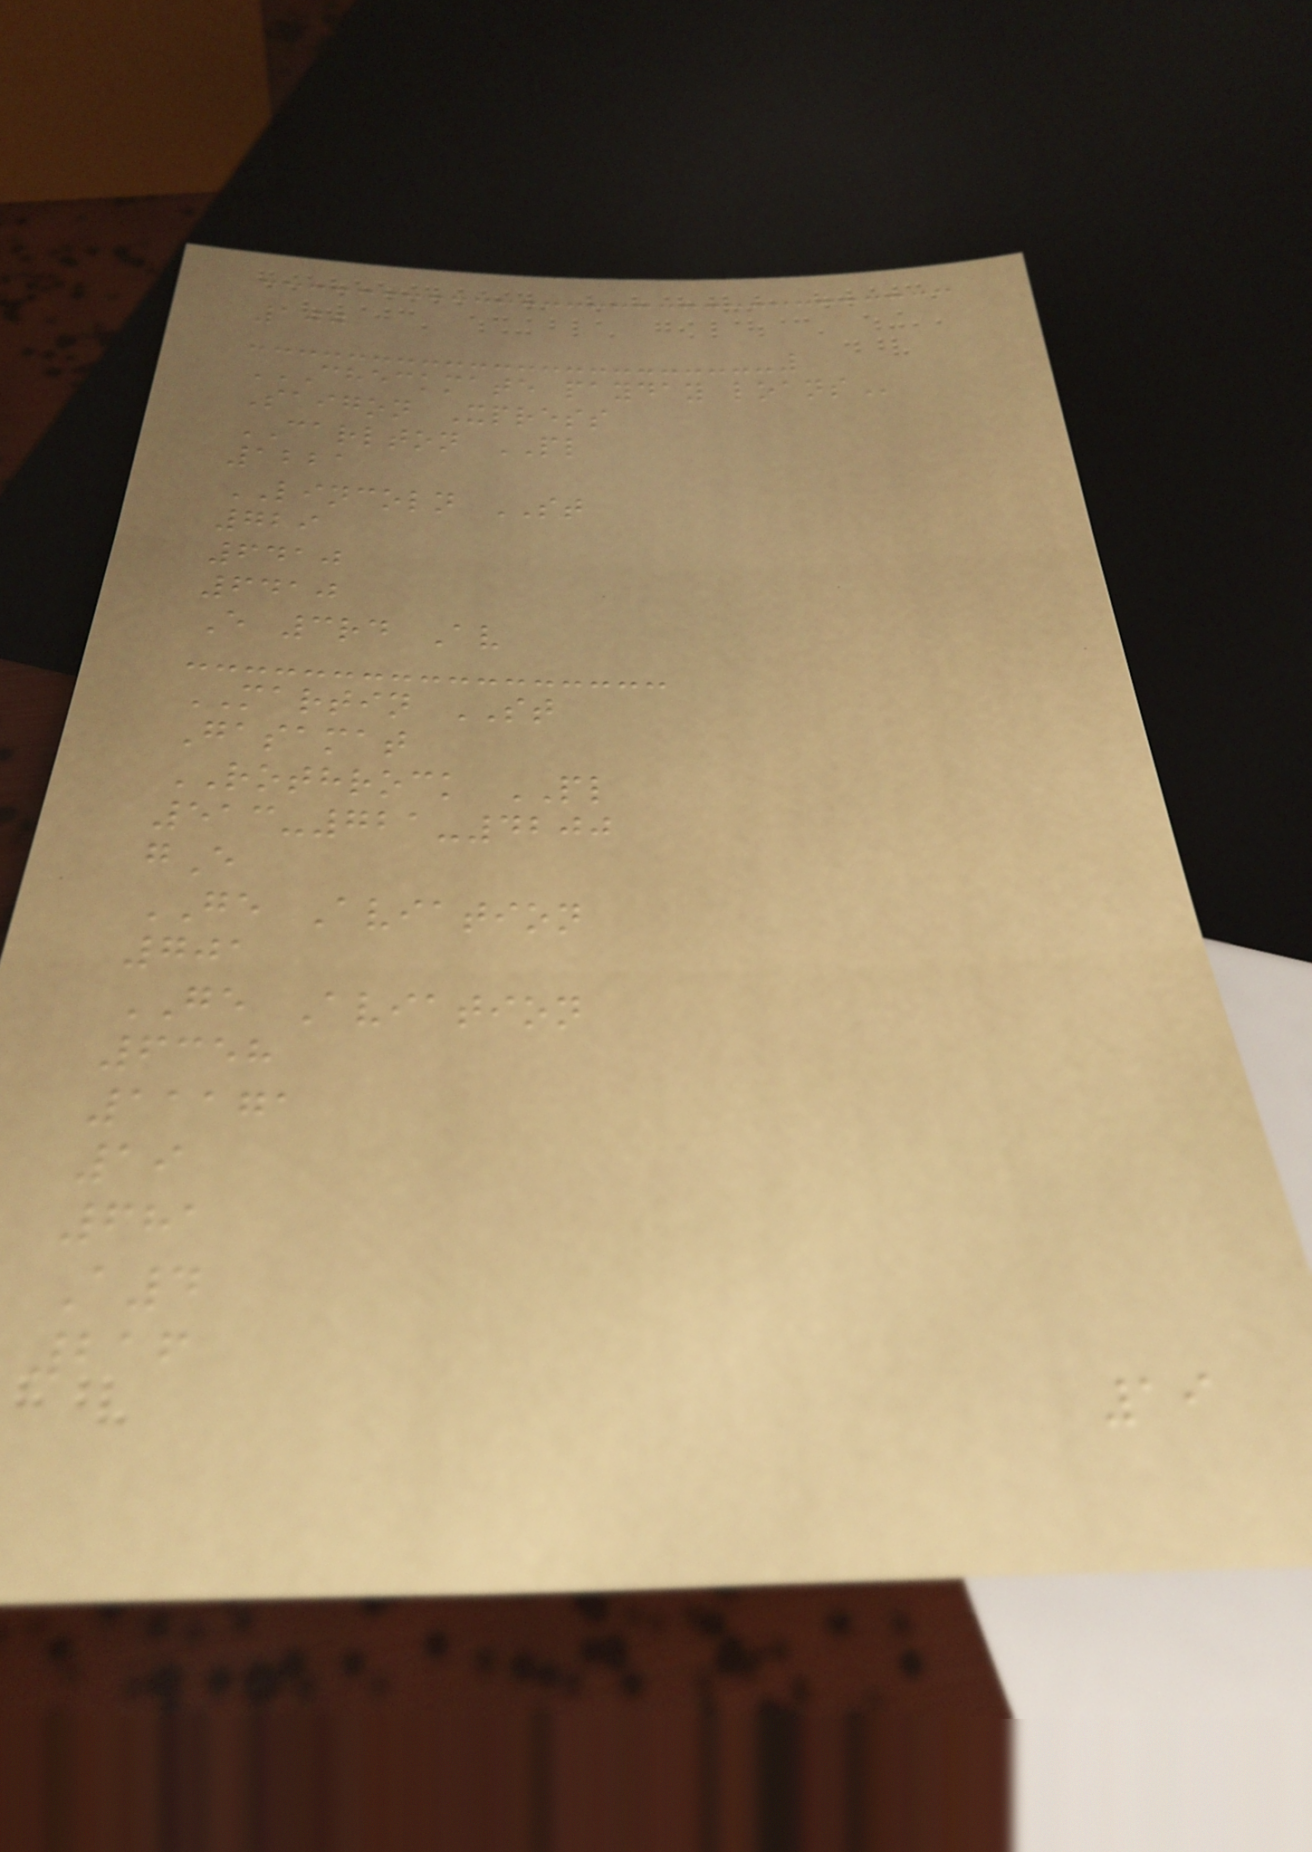100
CHECKMATE PAYDAY LOANS
Saigon Xpress
CARLTON PL
1221
LINCOLN ST
729
6410
6410
E 3rd Av
MARTIN ST
Gasamat
ROTHROCK PL
513-721-4200
gE
GE Aviation
701
GE Aviation
6358
11171
19
681
A4
216
19
